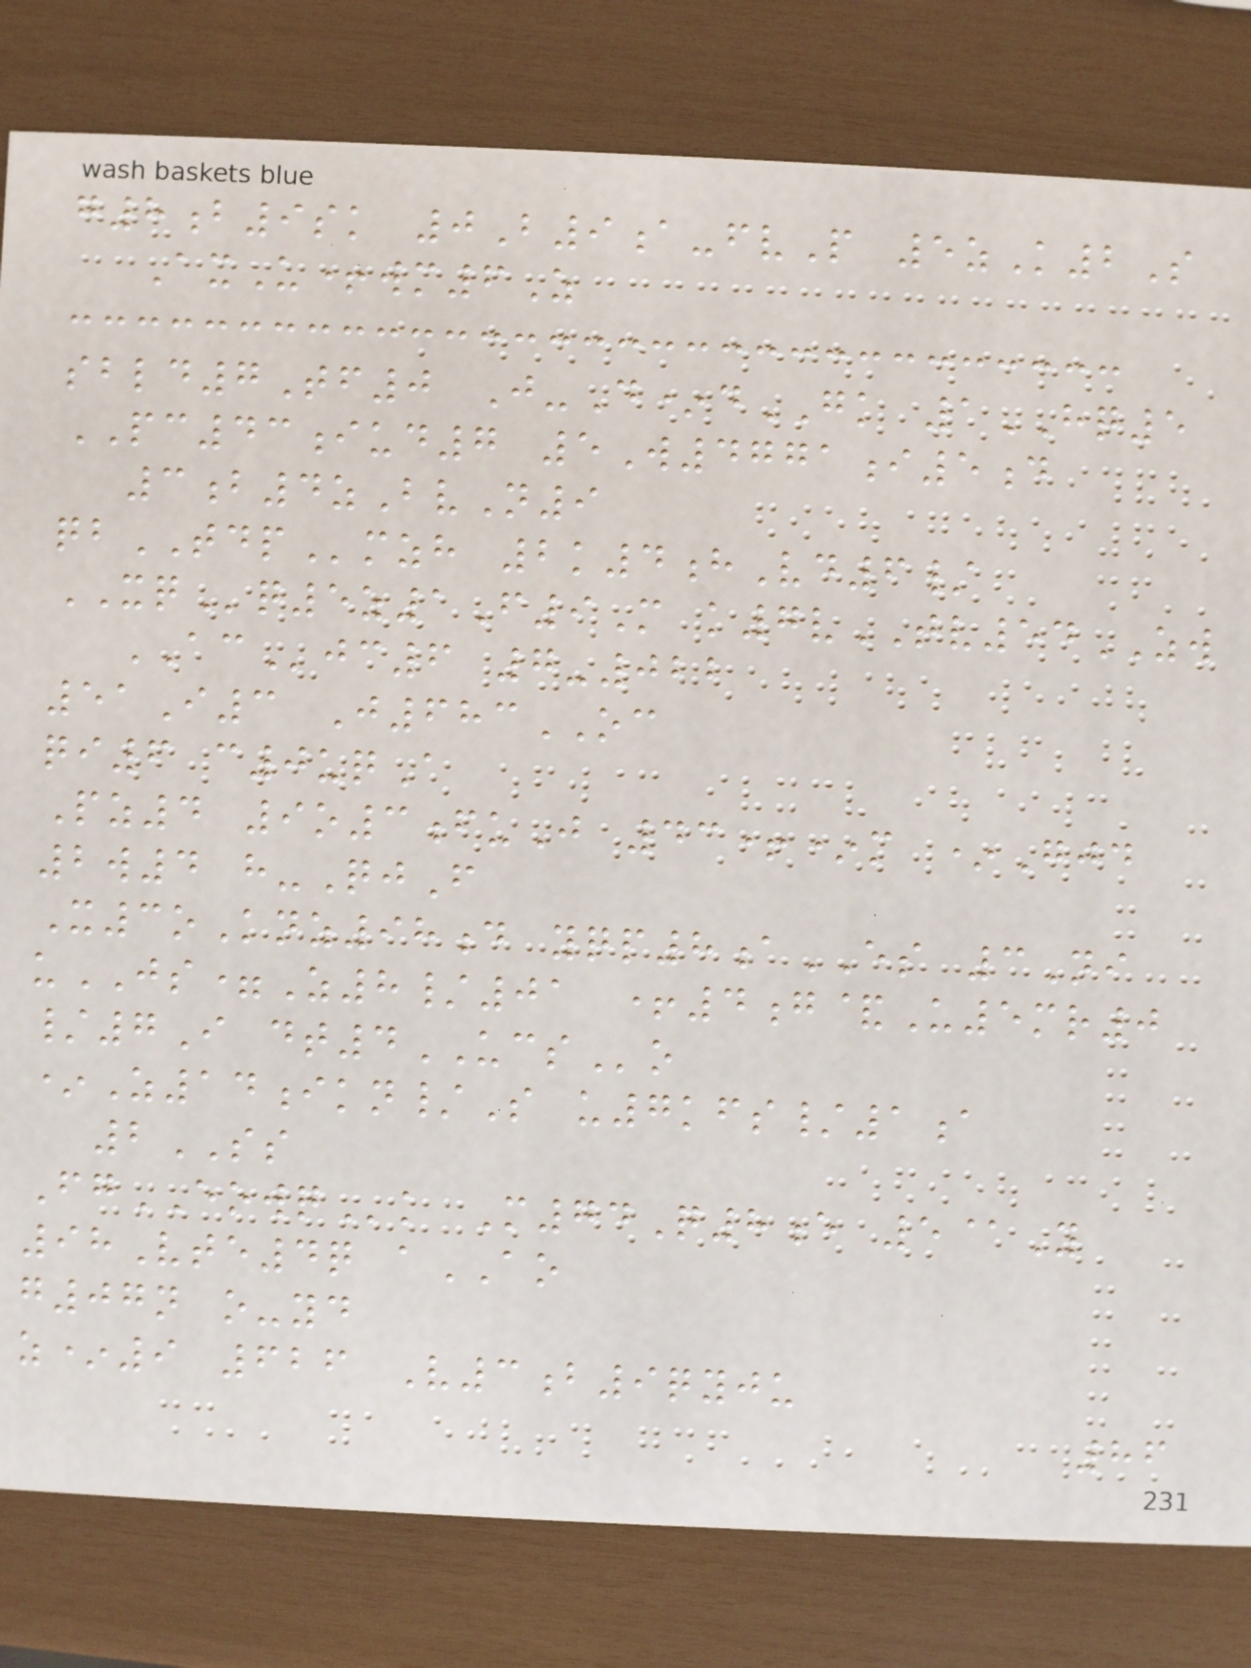g8b9sk 0B9a-fvP 5zK2S
AxU+wm6Z
sbld7Tf0 J-D*dGK 1HQ5
PC43iud7 5W4771i5d
3b4zBvN9
qbTDPmzh 2k4hVd6/
XQq5z1F9M k7vTV54ZW
ACjc6 7-022
51I3 J683OC
qi6 c0uqA
Pz4 9o3fuJ 43+*m *Gjd
2w4 h-QjF
X3oKnz98d yqp8aES 3Ni
uJS=Z8/01 +4g&U5mr0
/7I dt4UCSo
*Z14ikn/S u7kfs/1a
2SS
FgEOWQk M74Q8e 5@Y
98Vte4q aAO
g07n o-yd
z*9 626 V3b9qyju
86
